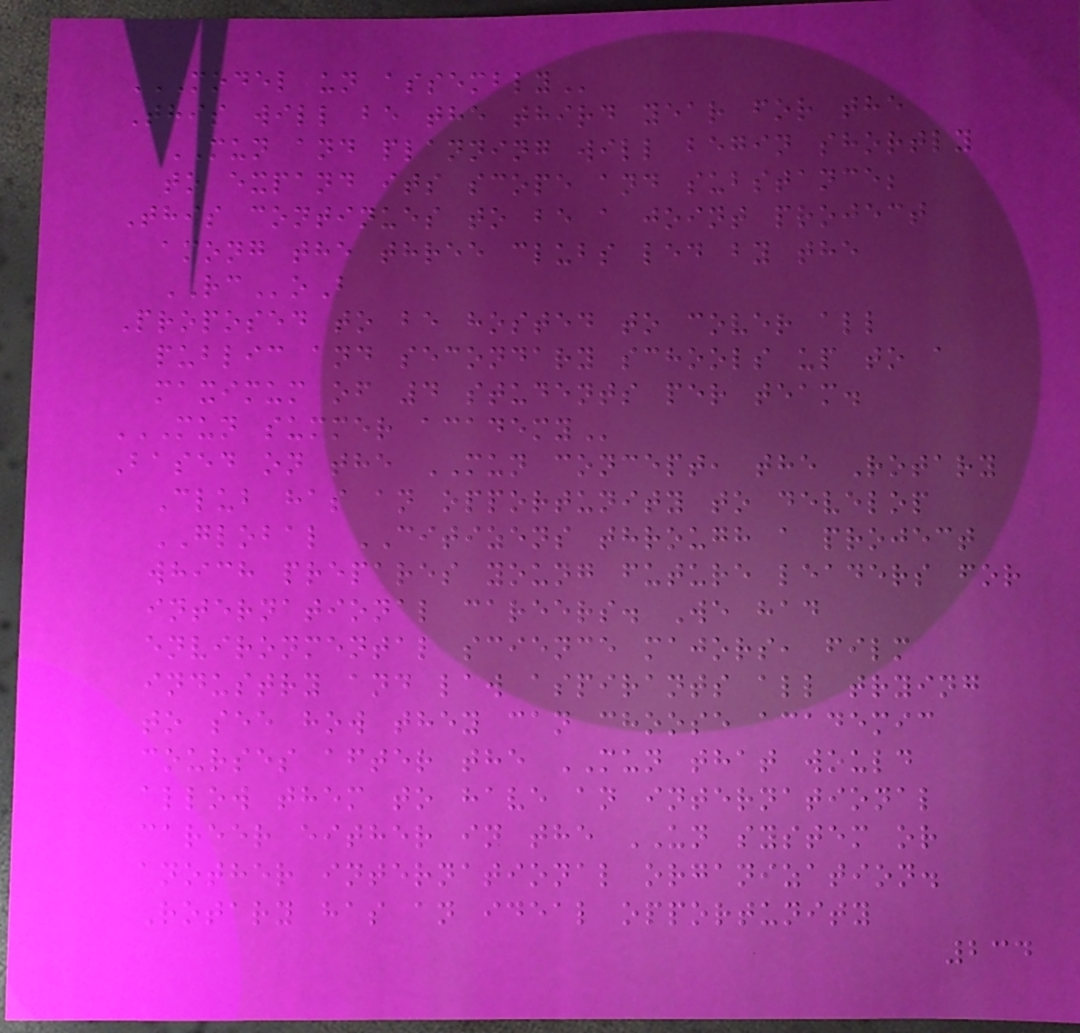MODEL UN ASSEMBLY
This will be the third year for the
MUN and planning will begin shortly
to expand its scope and substance;
This continues to be a joint project
among the three clubs led by the
RCoB
Proposed to be hosted to cover all
public and secondary schools up to a
maximum of 4 students per team.
MUN SUMMER ACADEMY
Based on the MUN concept, the Rotary
Club has an opportunity to develop
GLOBAL CITIZENS through a project
which prepares young future leaders for
international careers. We had
environmental science majors, film
industry and law aspirants all trying
to see how they can choose academic
courses after the MUN that would
allow them to have an international
career either in the UN system or
another international organization.
Rotary has an ideal opportunity
234
